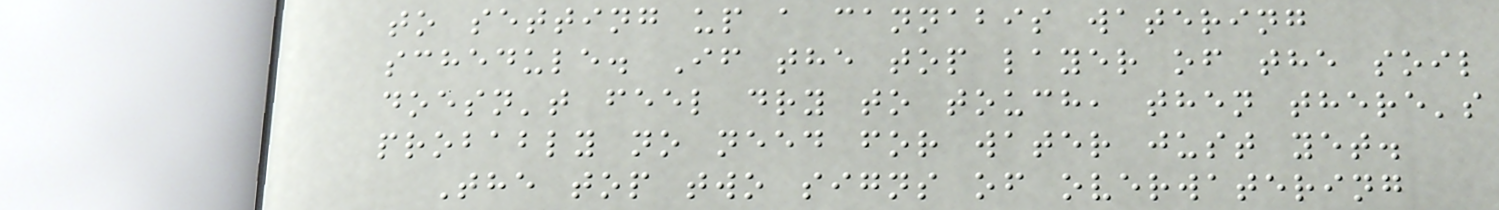to setting up a cannabis watering
schedule. If the top layer of the soil
doesn't feel dry to touch, then there's
probably no need for water just yet.
The top two signs of overwatering
